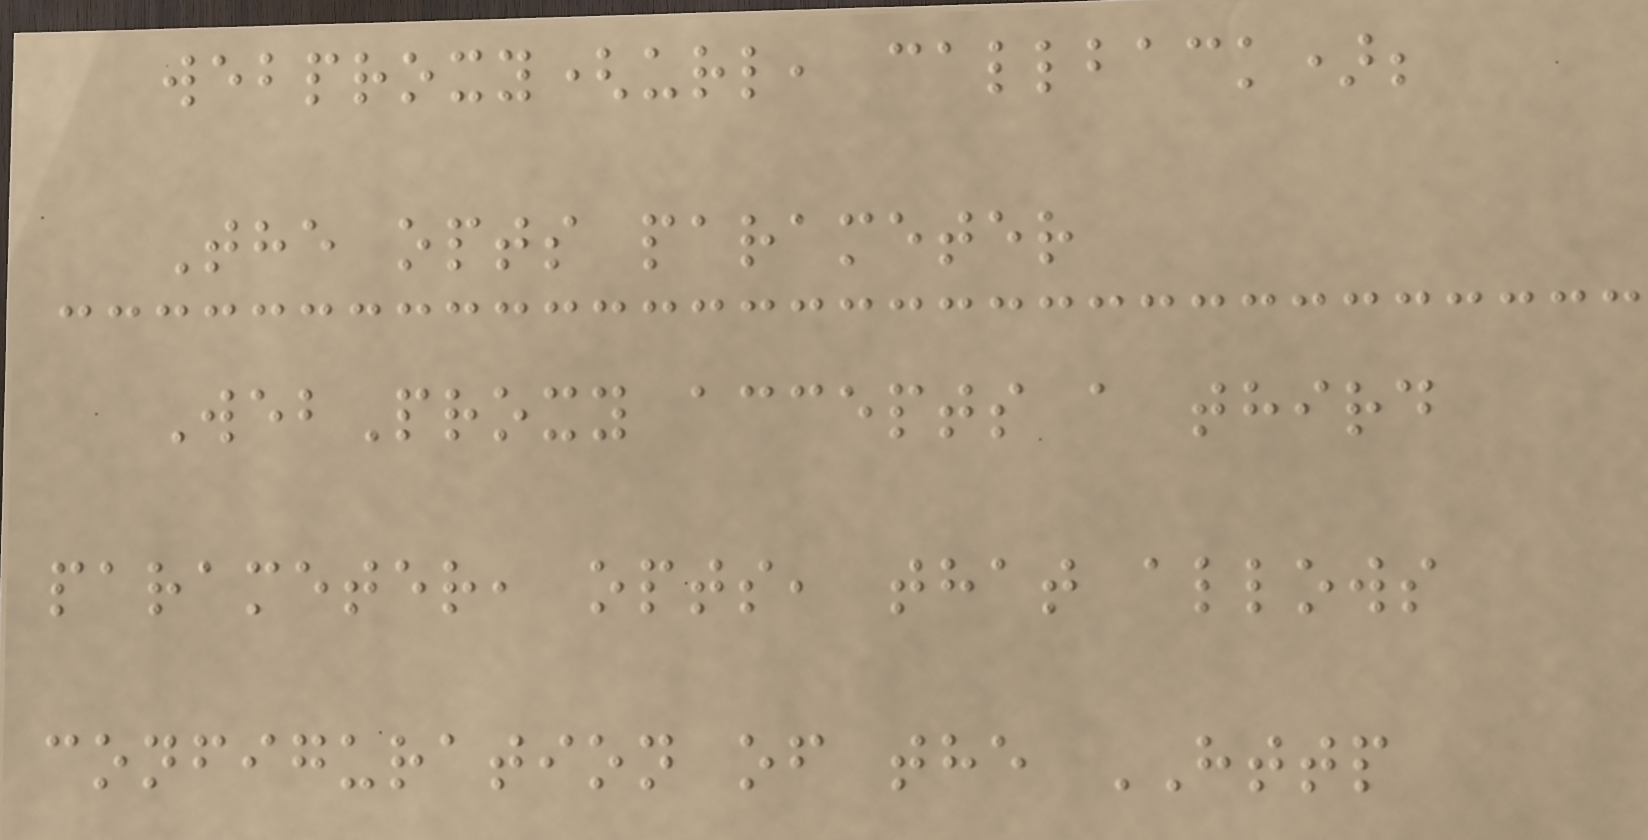webproxy(url, callback);
The opts parameter
WebProxy accepts a third
parameter, opts, that allows
configuration of the HTTP
